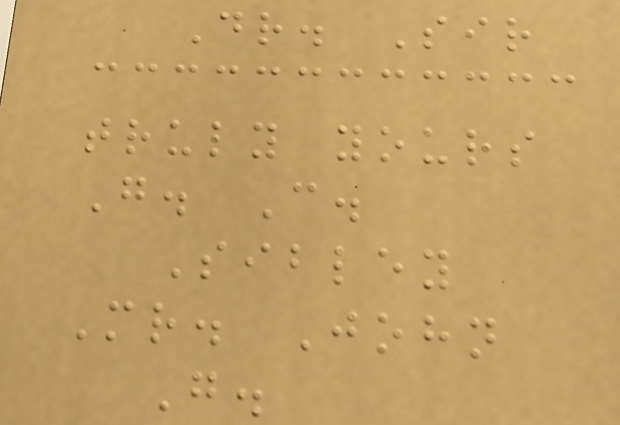Dr. Sir
truly yours
G. C.
Sibley
Mr. John
G.
